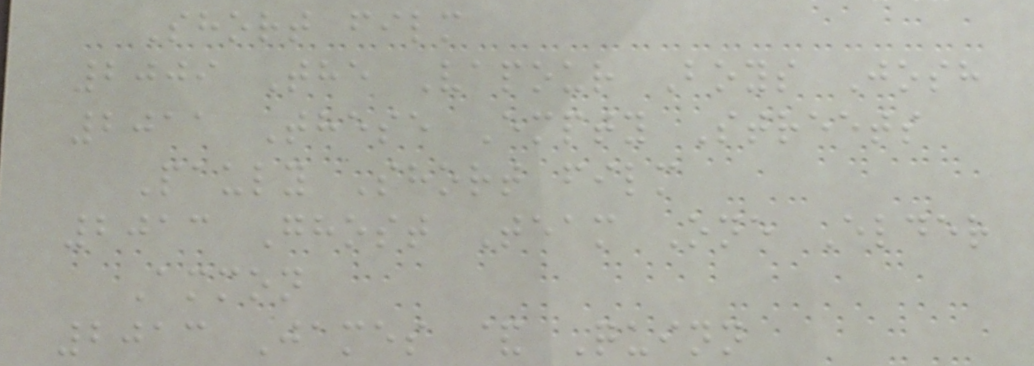Short film
2009 The Vapour Boys Josh
2011 These Empty Streets
Pauly Short film
2013 Ghost Team One Elder
Ammon
2013 James & Quinn
